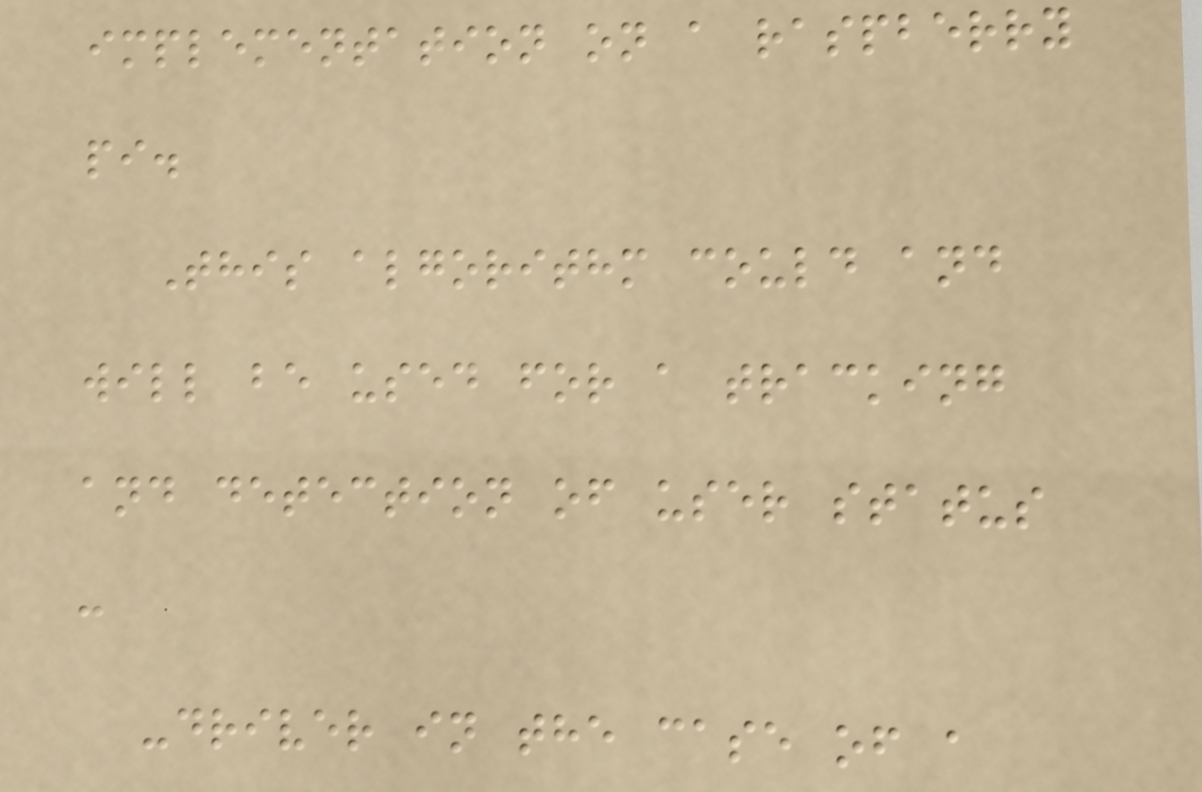implementation on a raspberry
pi.
This algorithm could and
will be used for a tracking
and detection of user status
:
-driver in the case of a
